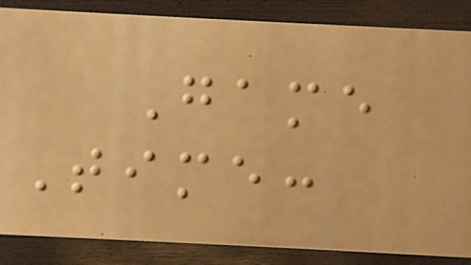Game
Time:
